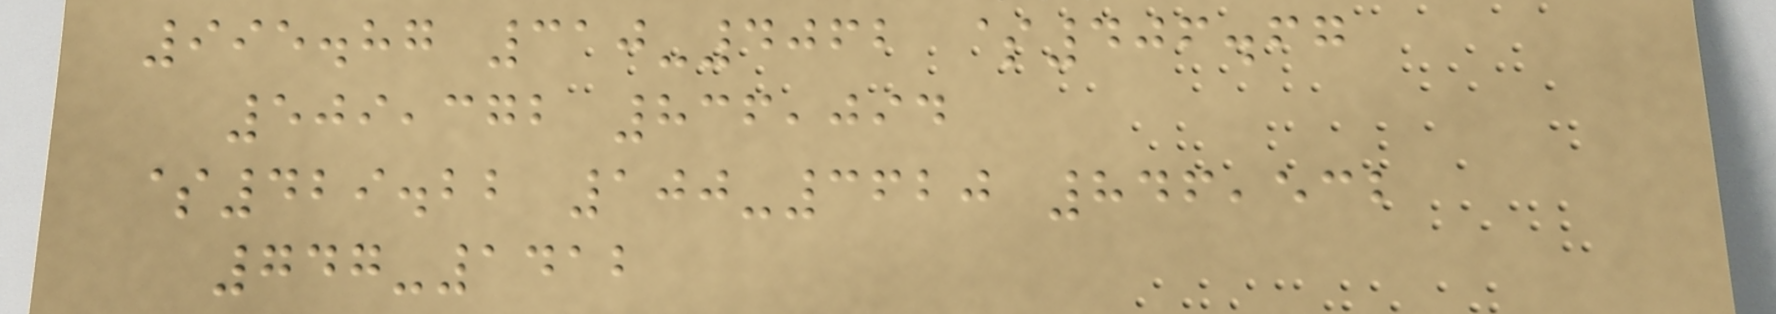995.87 310-4062 $406.67
509,372 836,094
$429.22 100-3620 846,532
747-1412
